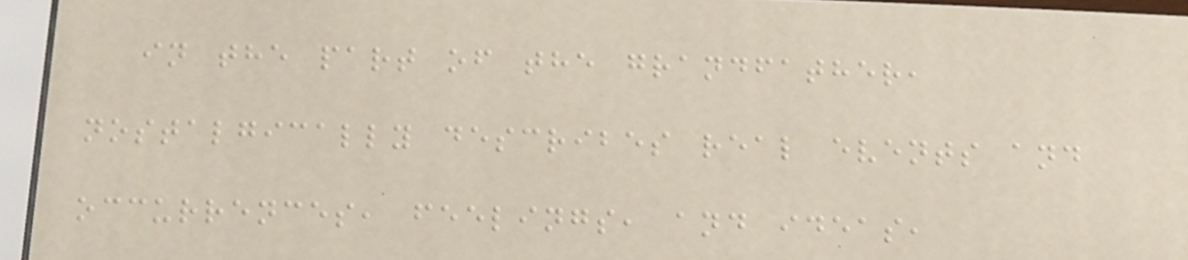in the part of the grandfather,
nostalgically describes real events and
occurrences, feelings, and ideas,
